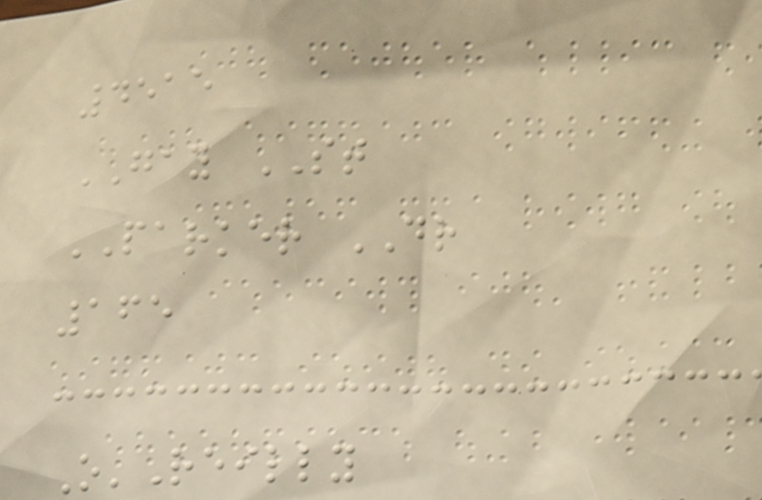4515
GAY ST
PARKER DR
165
O'Reilly
